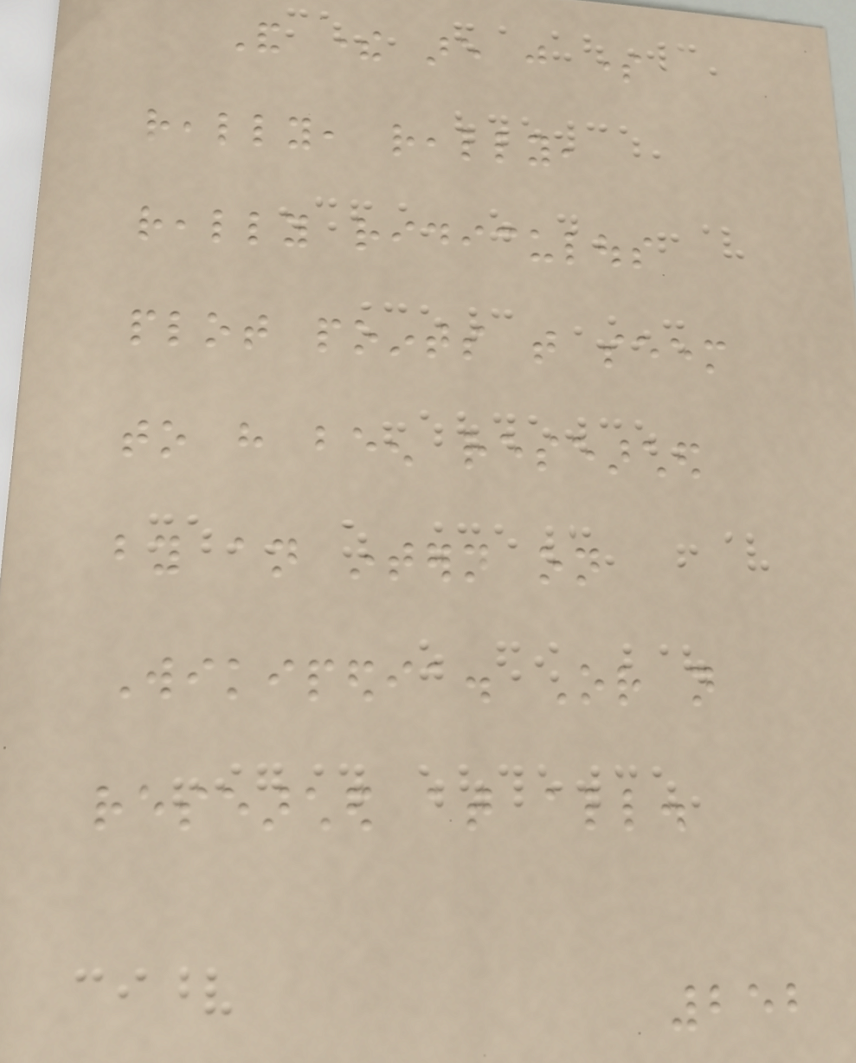And there are just some
really, really,
really ridiculous
plot points that seem
to have been researched
by an intern on
Wikipedia. Or not
researched at all.
252
